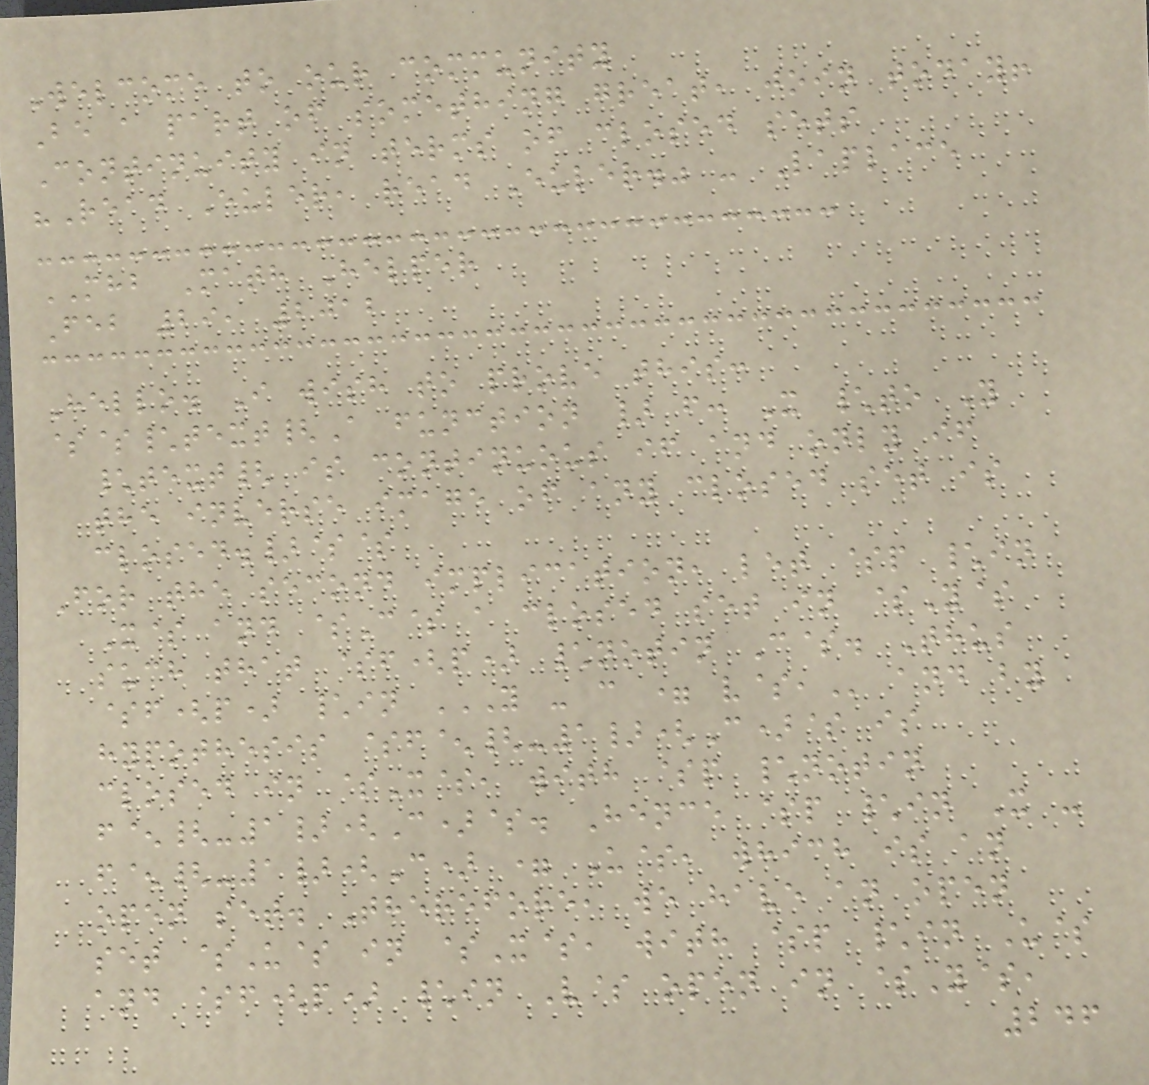Welcome to our community
Be a part of something great, join today!
Continuity in terms of closed sets
"Read Euler, read Euler." - Laplace
MHB Math Helper
Feb 29, 2012
Hello. I wish to prove this:
$$\text{A function } f: X \to Y
\text{ is continuous if and only if
the inverse image of any closed set is
closed.}$$
For the second implication, let $p \in
X$ and $C$ a closed set in $Y$
such that $f(p) \notin C$. Thus
$f(p) \in Y - C = V$, and by
hypothesis $f^{-1}(C)$ is
closed in $X$, with $p \notin
f^{-1}(C)$. Hence $p \in X -
f^{-1}(C) = U$, which is an
open set. Therefore, we have an open
set $U$ in $X$, with $p \in U$
and $f(p) \in V$ open in $Y$,
246
